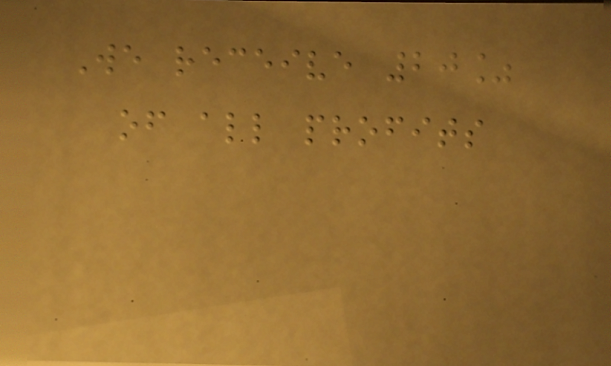We receive 20%
of all profits
